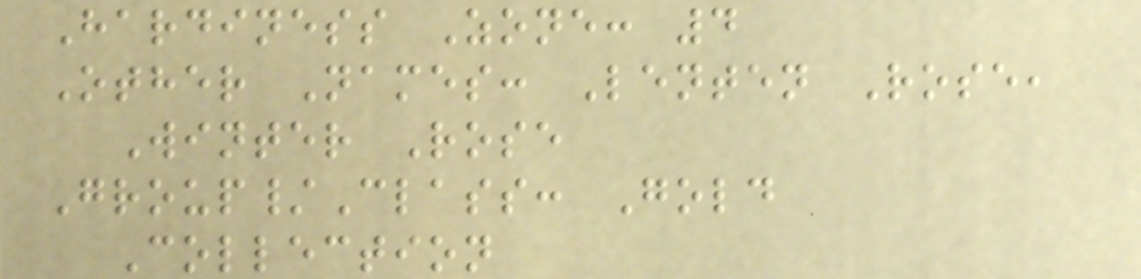Hardiness Zone: 4
Other Names: Lenten Rose,
Winter Rose
Group/Class: Gold
Collection
